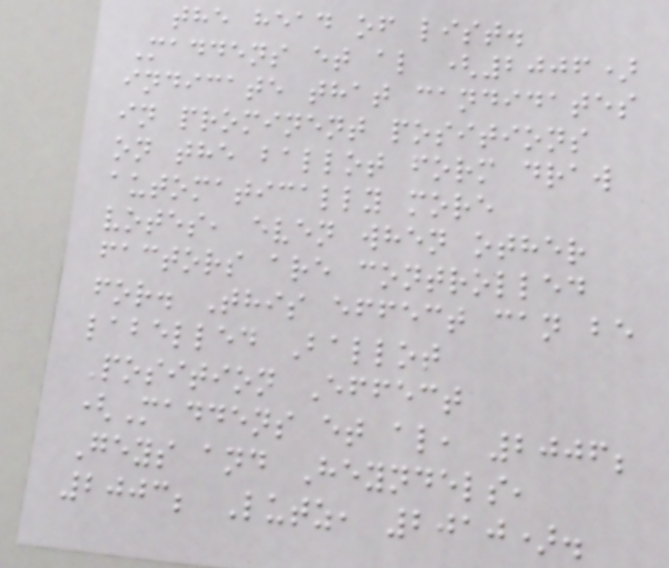the head of list.
Maddens et al (2006)
indicate that candidates
in prominent positions
on the ballot form draw
automatically more
votes, even when other
factors are controlled
for. This effect can be
labelled Ballot
Position Effect
(Maddens et al, 2006;
Geys and Heyndels,
2003; Lutz, 2010).
